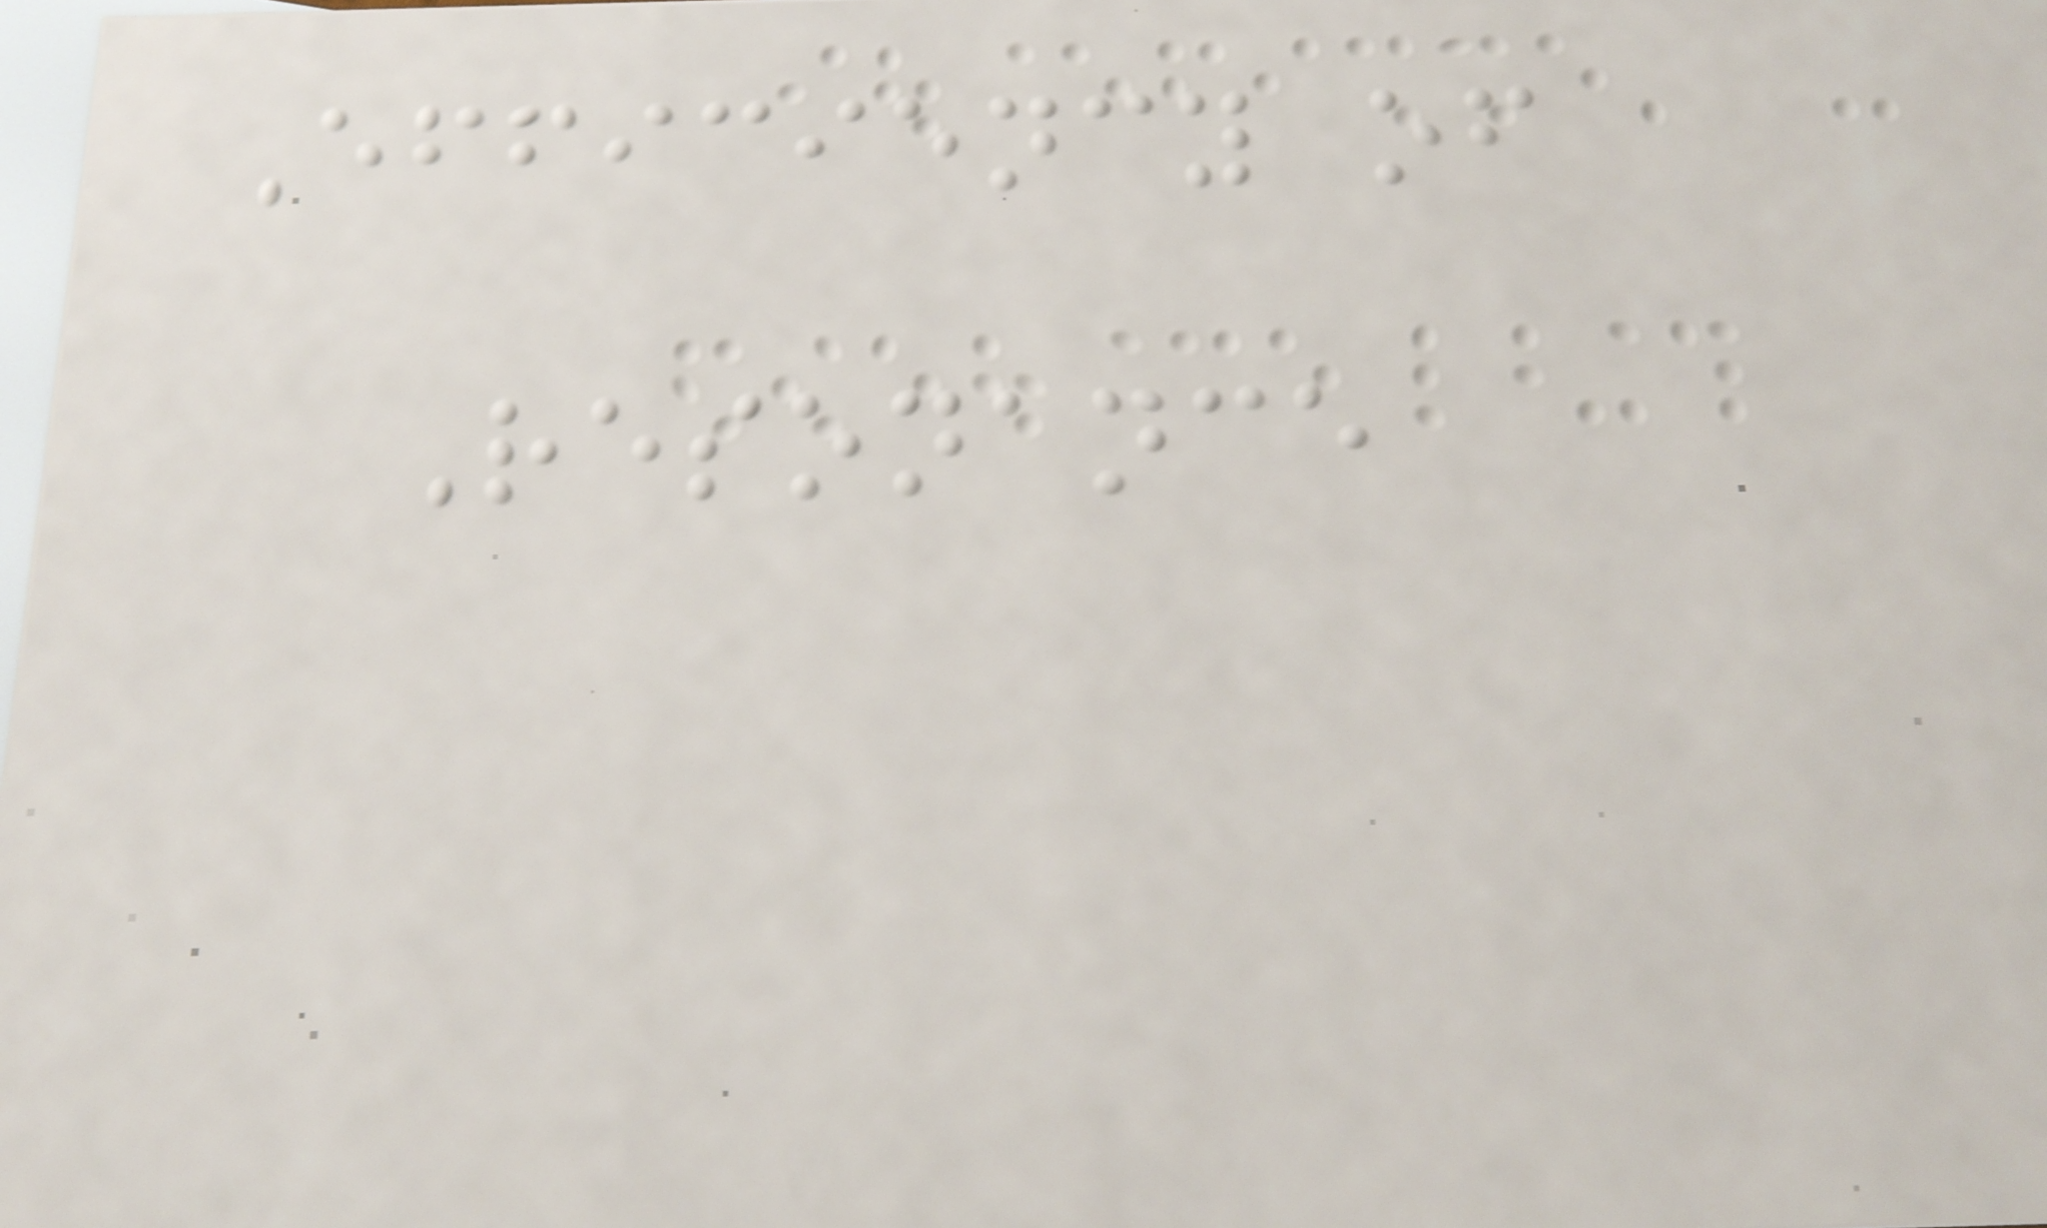Efficiency of
Resonance
